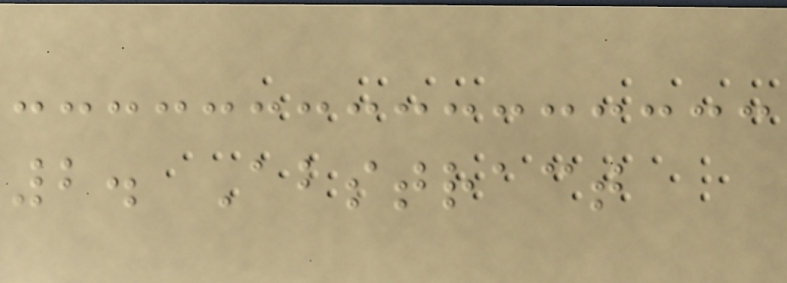2. Abstract
